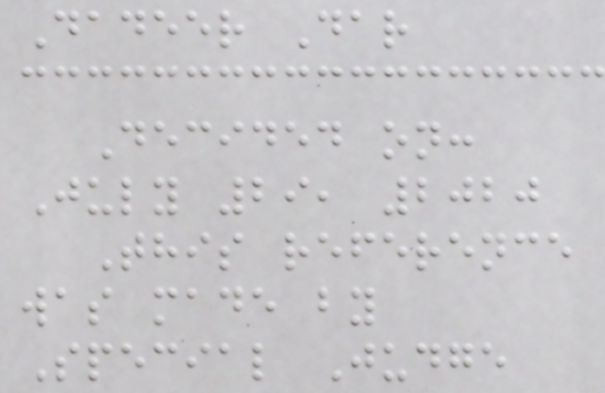Dadeer Dar
Decided on:
July 29, 2020
This reference
was made by
Special Judge
